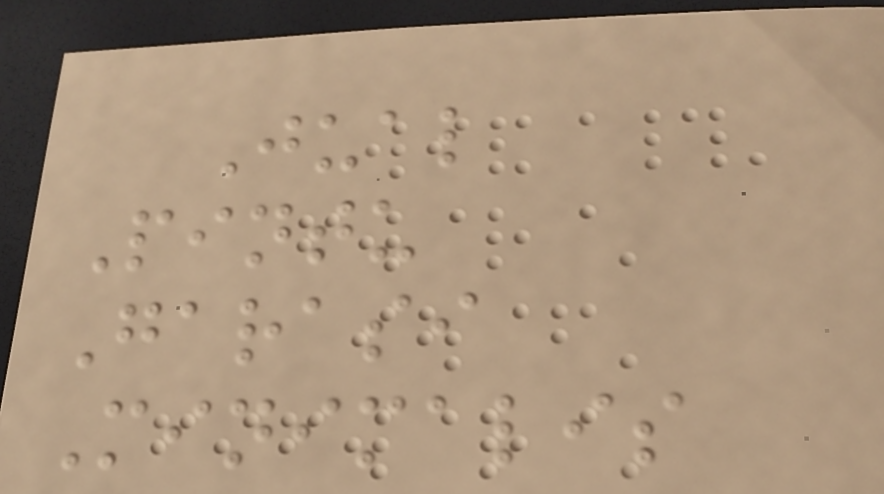Jual
Pintu
Garasi
Minimalis
